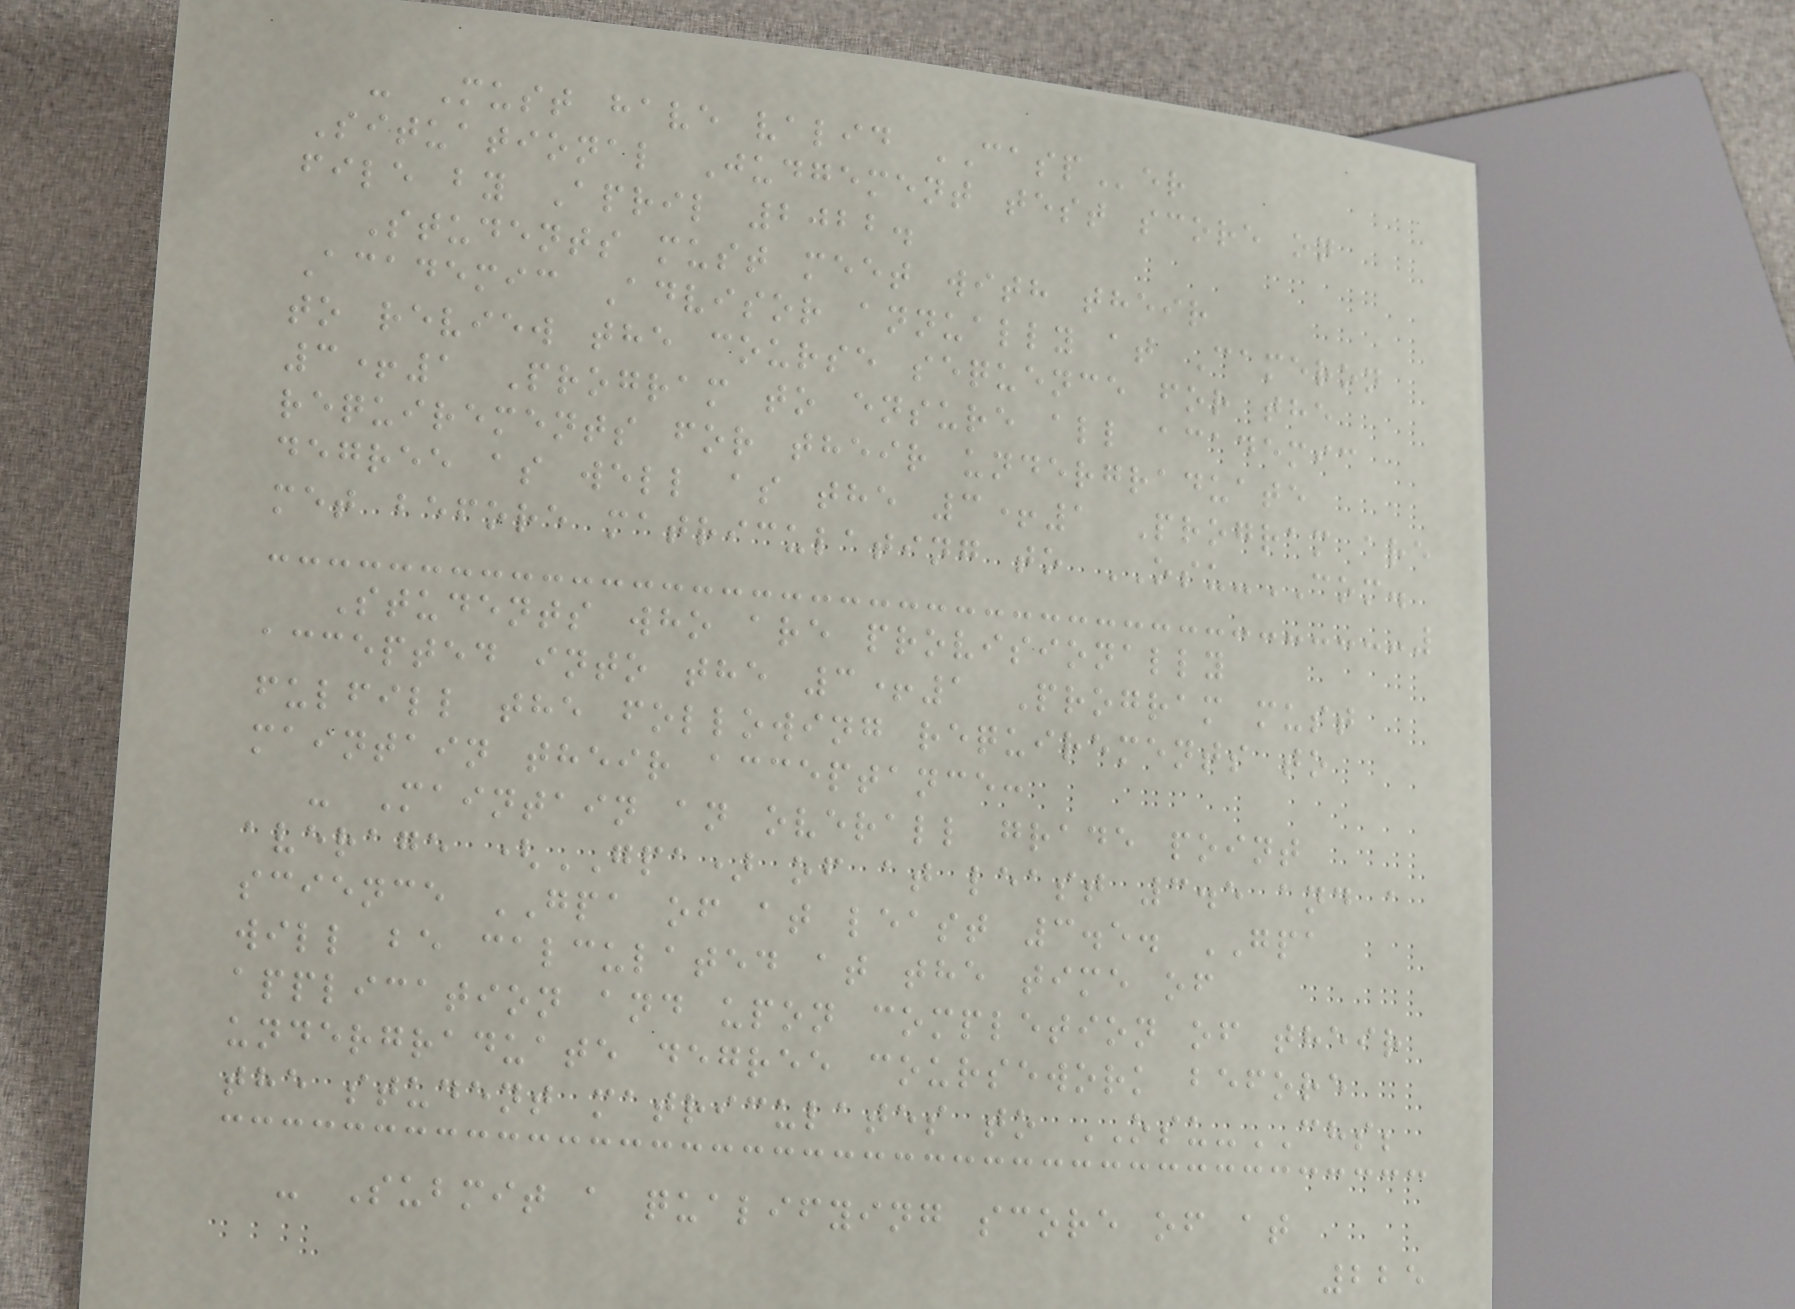- Must have valid CASPer
Situational Judgement test score on
file by April 2022.
Students must meet with their
Academic Advisor annually at Cameron
to review the course sequence for the
3+1 Program to ensure all academic
requirements for their undergraduate
degree as well as the 3+1 Program are
met before matriculating to OSU-COM.
Students who are provisionally
accepted into the 3+1 Program must
fulfill the following requirements to
maintain their acceptance:
- Maintain an overall grade point
average (GPA) of at least 3.5 and a
science GPA of at least 3.5. GPA
will be calculated at the time of
application and upon completion of their
undergraduate degree coursework before
the student matriculates to OSU-CHS;
- Submit a qualifying score of at
225
